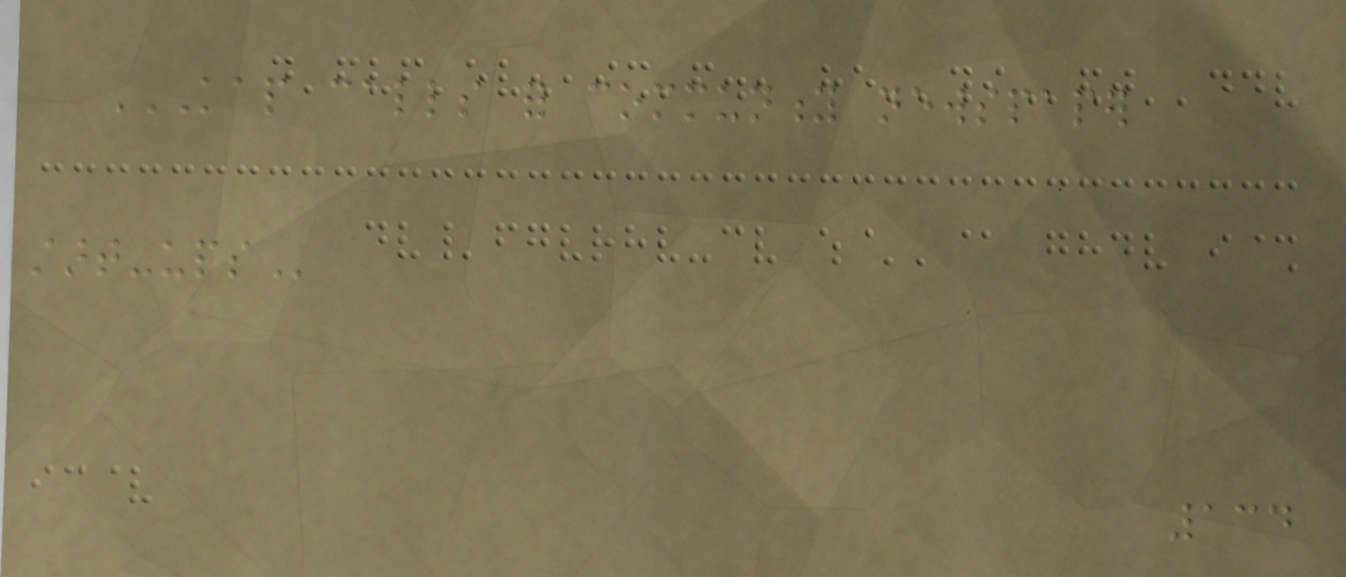KAP CALLS FOR COMMUNITY NEWSPAPER
START-UPS
134
